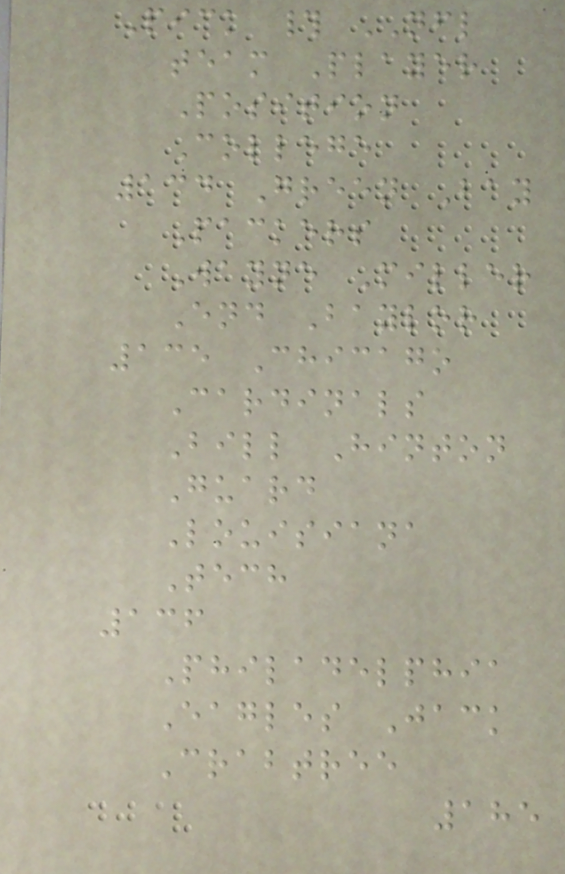Pick # NFL
team Player
Position
College
134 Green Bay
Packers
Wayne Miller
End Baylor
135 Chicago
Cardinals
Bill Hinton
Guard
Louisiana
Tech
136
Philadelphia
Eagles Jack
Crabtree
185
